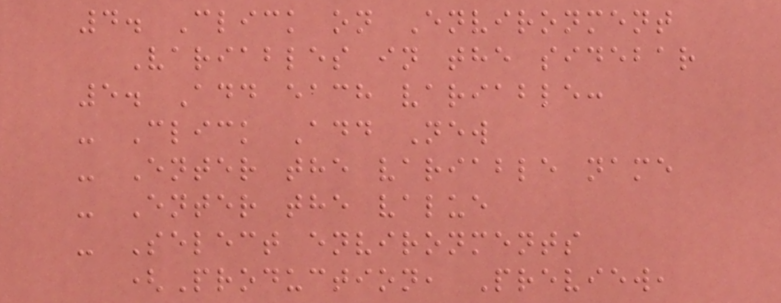4. Click on Environment
Variables in the sidebar
5. Add each variable:
- Click Add New
- Enter the variable name
- Enter the value
- Select environments
(Production, Preview,
